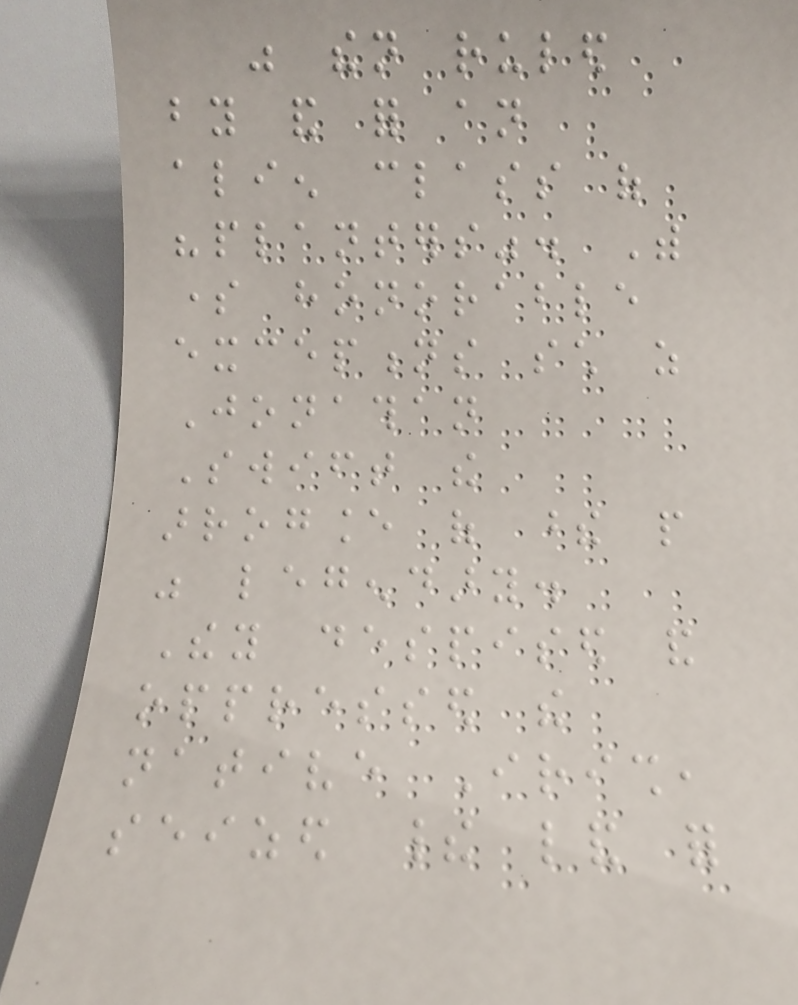was then ruled
by and for an
alien class of
"planters". With
some honorable
exceptions such as
Jonathan
Swift the
arrogance of these people
was legendary.
They despised and
oppressed the
native Irish,
seized their land for
